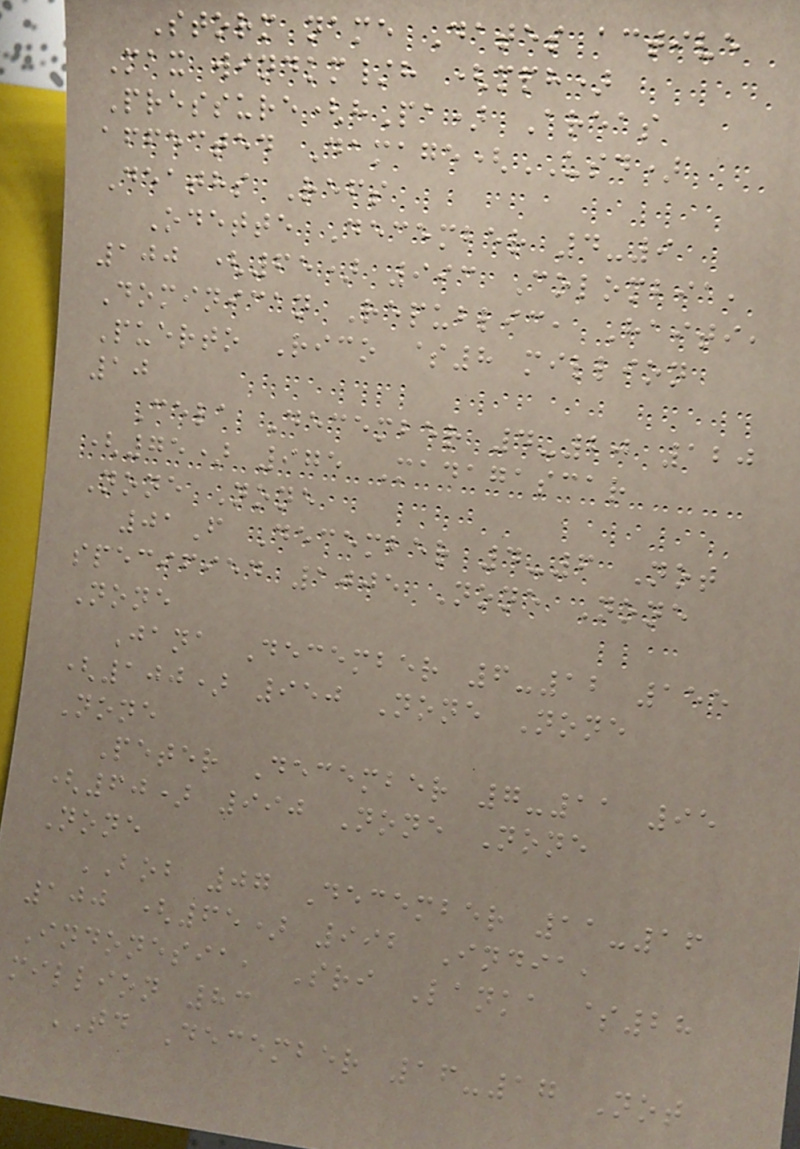Storm name Dates active
Max windkm/h (mph)
Pressure(hPa) Areas
affected Damage(USD)
Deaths Refs
Odette December 4-9
100 (65) 993 Colombia,
Dominican Republic, Haiti,
Puerto Rico $8 million
10
Cela December 4-20 120
(75) 975 Madagascar
None None
01F December 4-6 Not
specified 1005 None None
None
Jana December 6-12 155
(100) 950 None None
None
Peter December 7-11 95
(60) 990 None None
None
BOB 07 December 11-16
100 (65) 992 India,
Indonesia, Sri Lanka $28
million 83
TD December 16-17 Not
